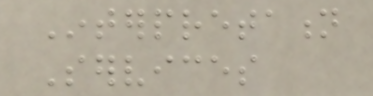Interpretation
Services
